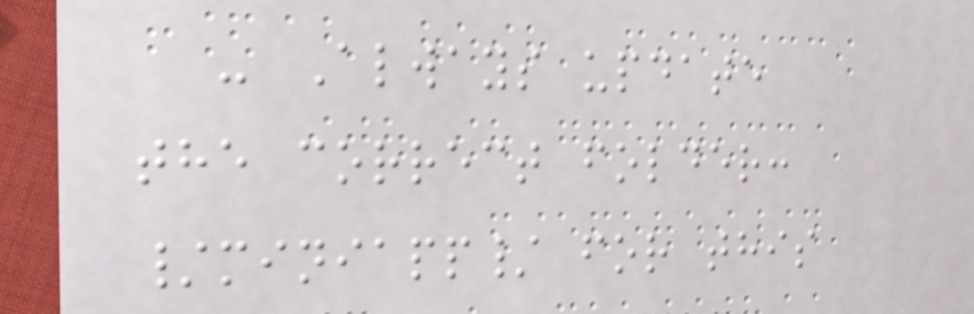- Always update
the correct folder:
/miniapp/ for this
